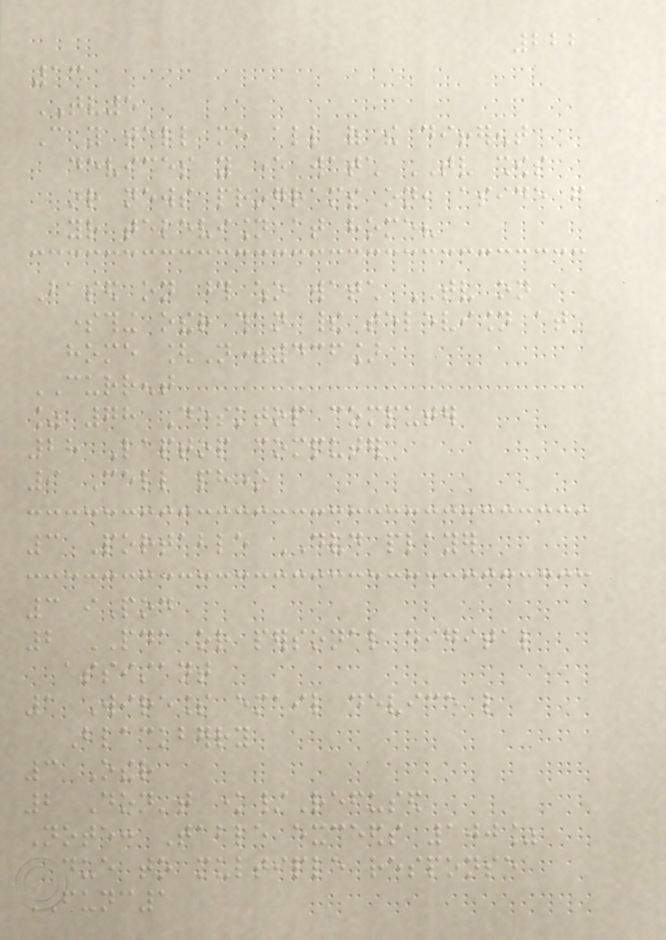222
13
TV5
Can you tell me all of the different
devices you ever watch TV shows
or news programs on, aside from
your television at home?
Based on those who watch TV on
something other than their television at
home [N=436]
CURRENT
% 78 Desktop computer
28 Laptop computer
9 Cell phone
3 Portable DVD player
3 iPod
2 PDA or personal digital
assistant
1 Wireless email device like
Blackberry
3 Other
2 Don't know/Refused
Note: Table exceeds 100%
due to multiple response
FUNC1
